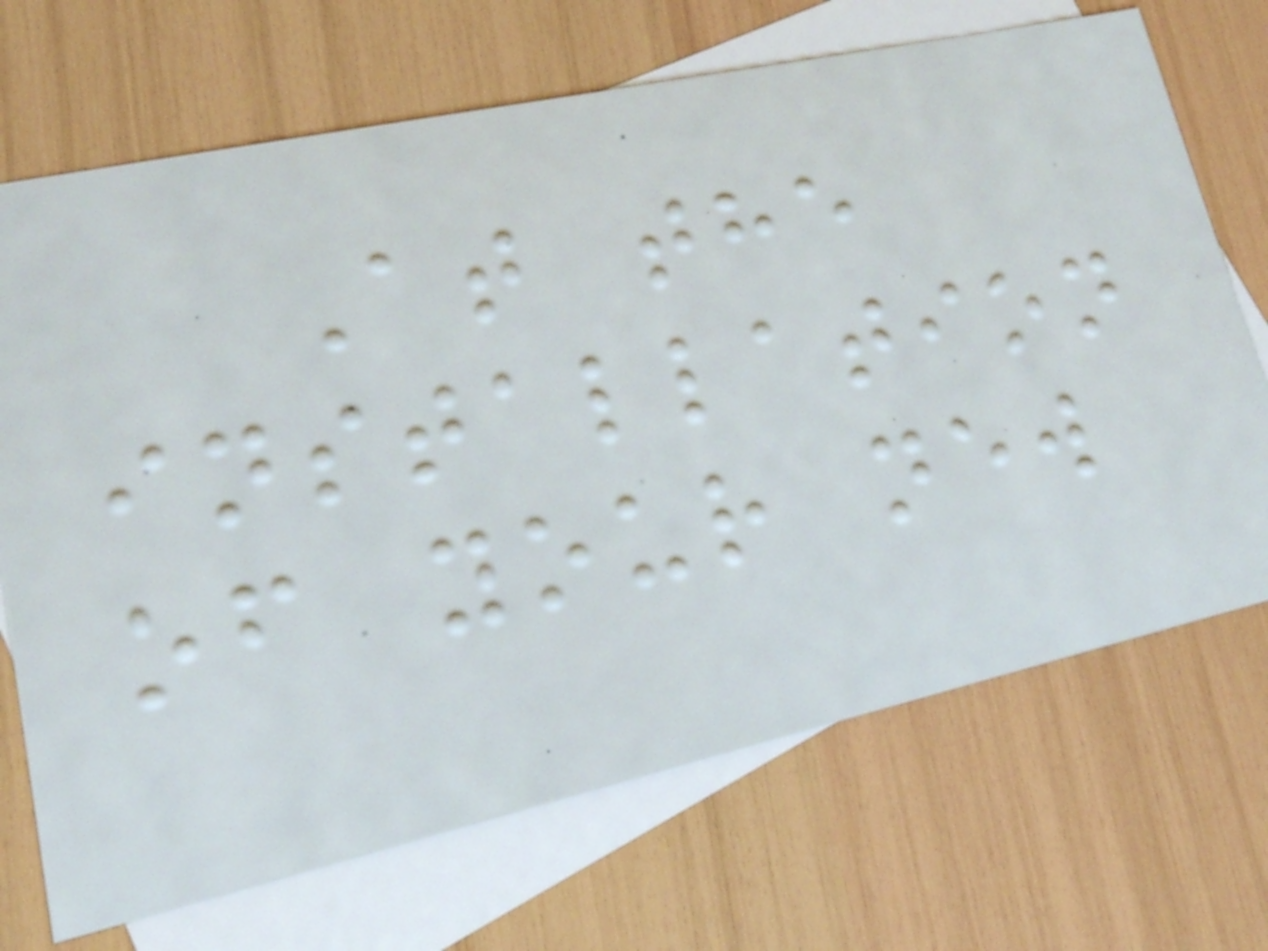At the
installation
of your new
